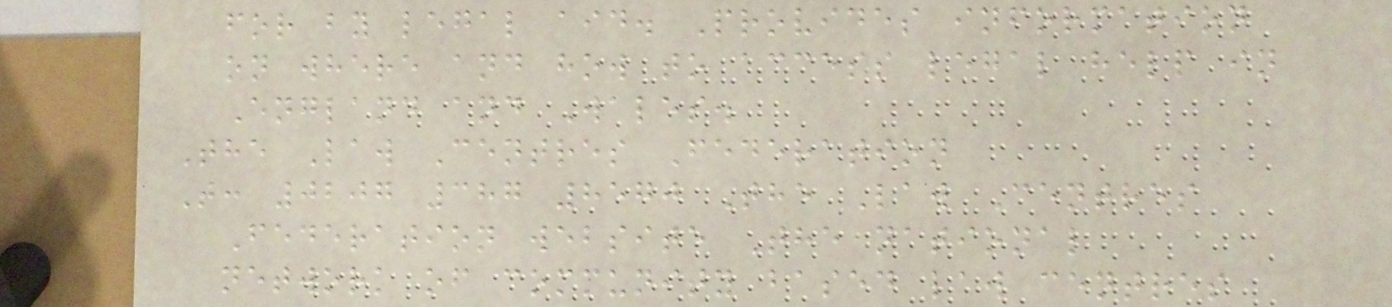for by legal aid. Provides information
on where and how to access legal help in
England and Wales.
The Law Centres Federation
T: 0207 387 8570 The Law Centres
Federation website The national
network of community based law centres
